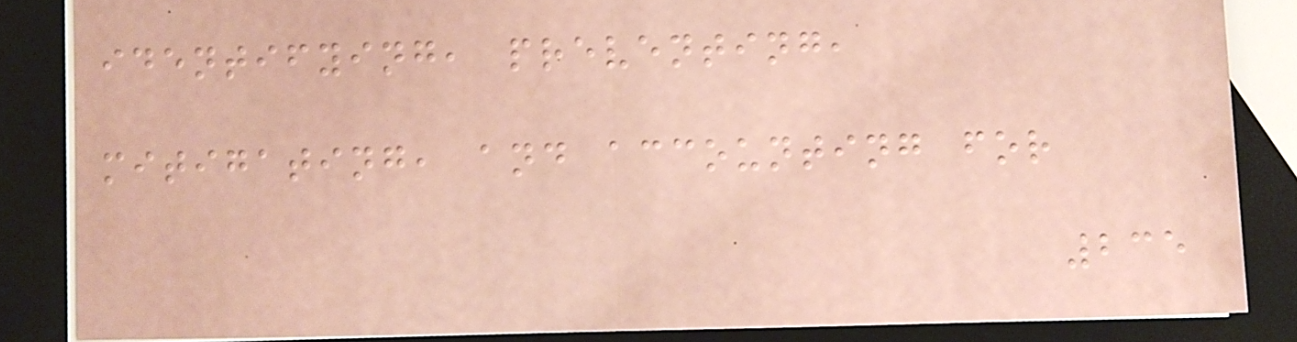identifying, preventing,
mitigating, and accounting for
235
